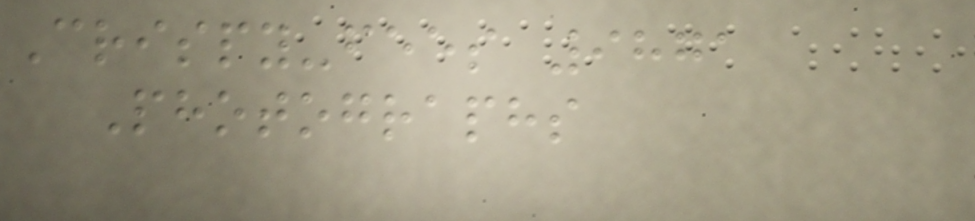Crispy-fees 9871
Photographs
